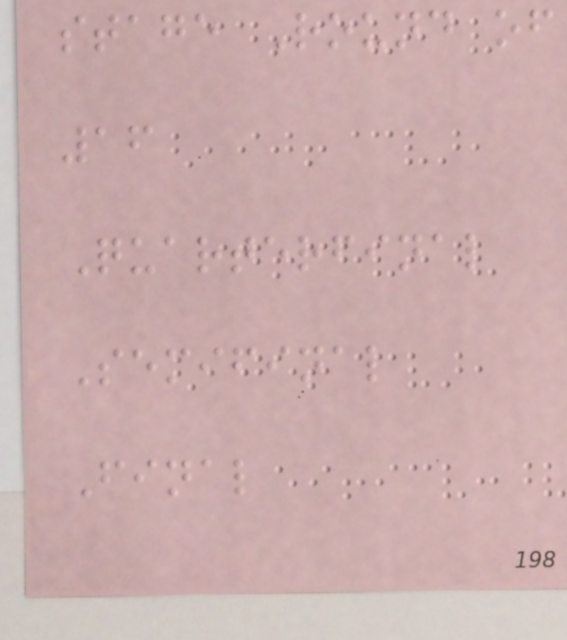stage Round of
16
Quarterfinal
Semifinal
Final
